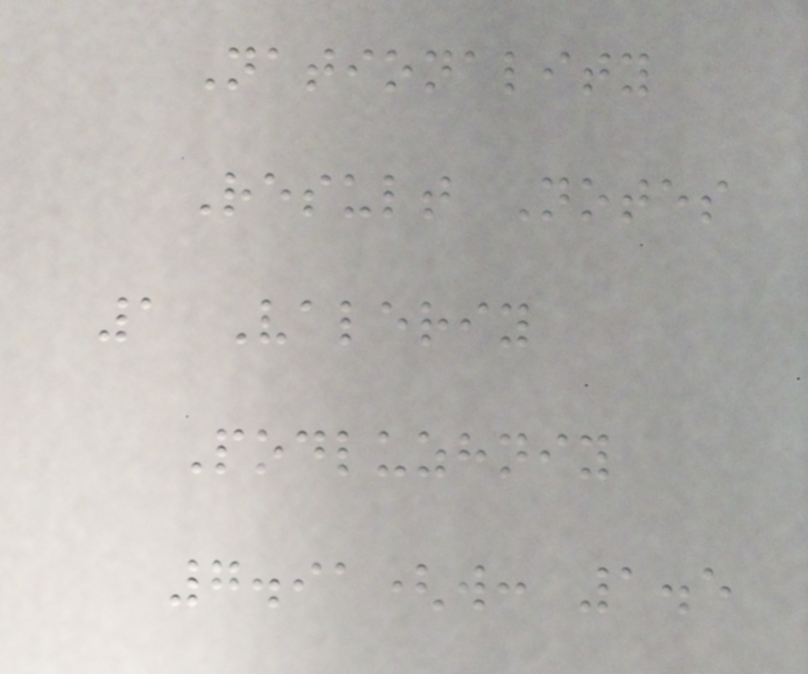Nationality
Result Notes
1 Valeriy
Podluzhniy
7.91(w: 1.5
